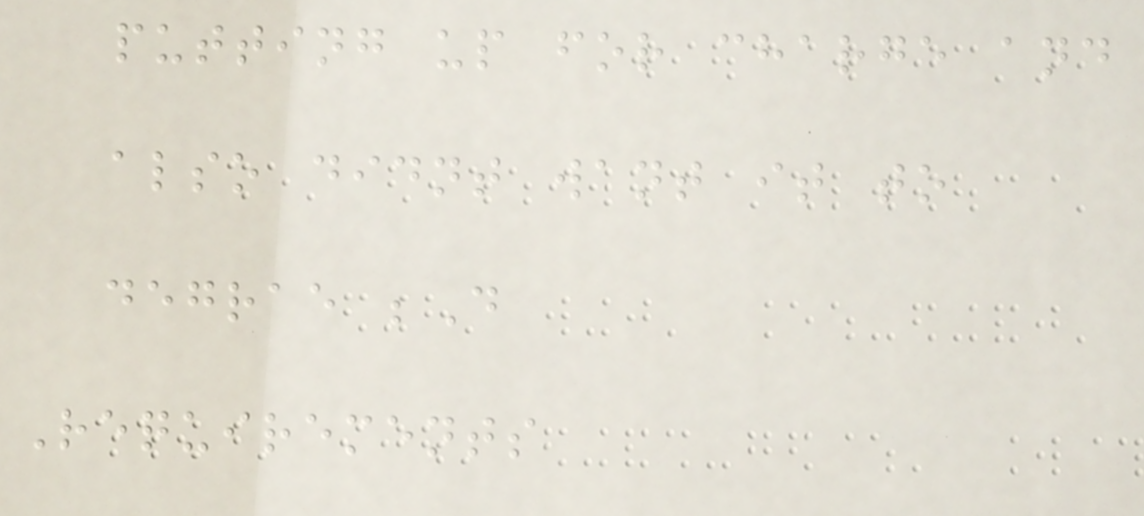putting up for charge and
also didnt want it to
degrae ;D
Requirements
